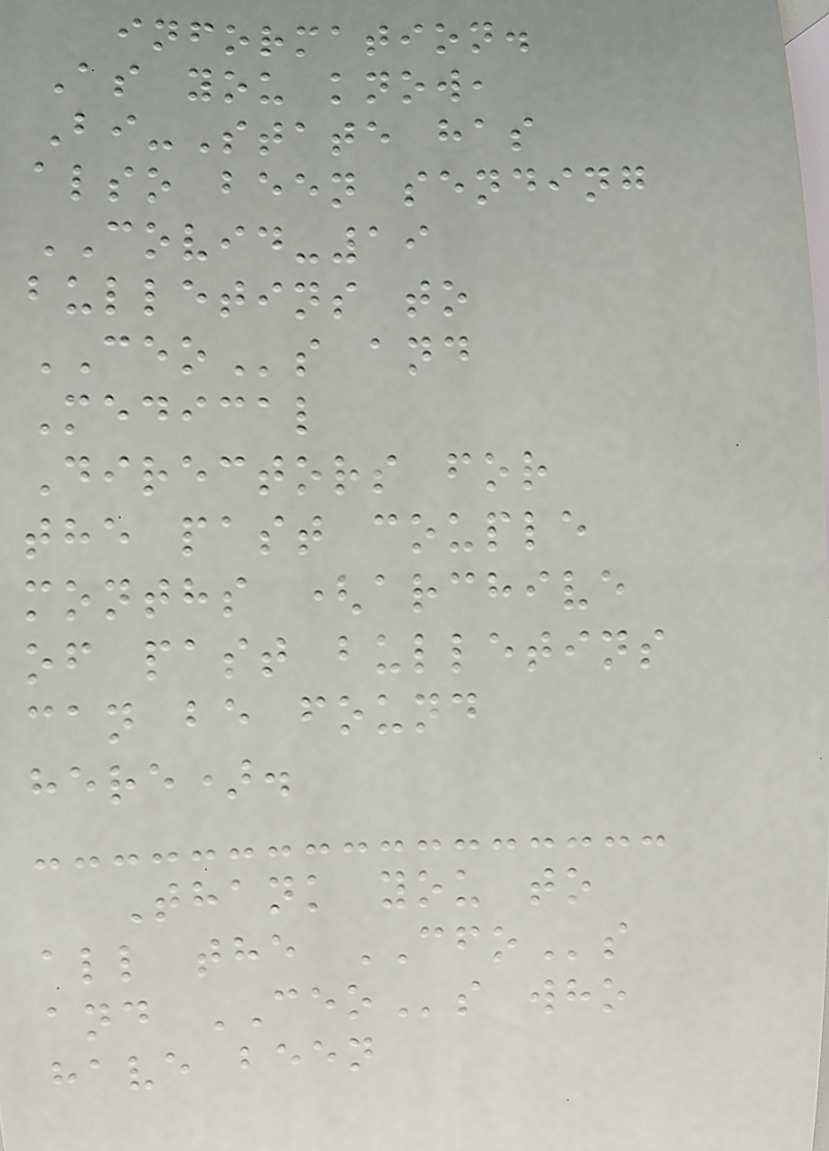information.
As you know,
Bi-State has
also been sending
COVID-19
bulletins to
CEOs and
Medical
Directors for
the past couple
months (archive
of past bulletins
can be found
here).
Thank you to
all the CFOs
and CEOs who
have been
